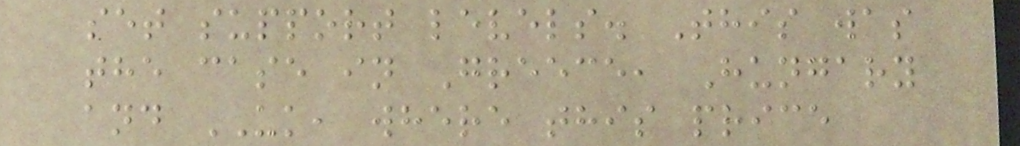set support levels. This was
the case in Greece, Hungary
and UK, where this price
